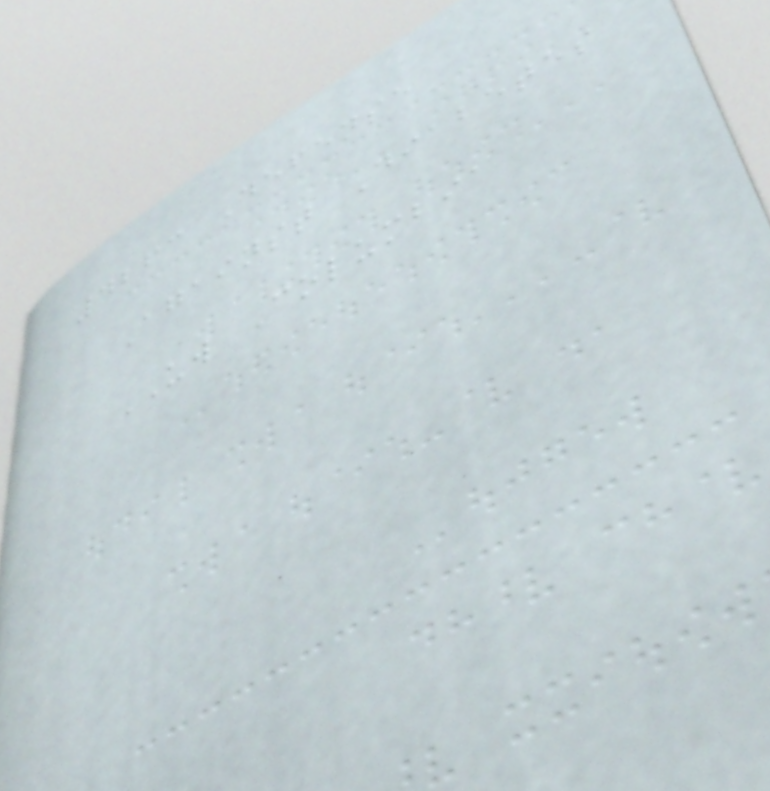4263 Defense
Against Diabetes
UW Columbia
